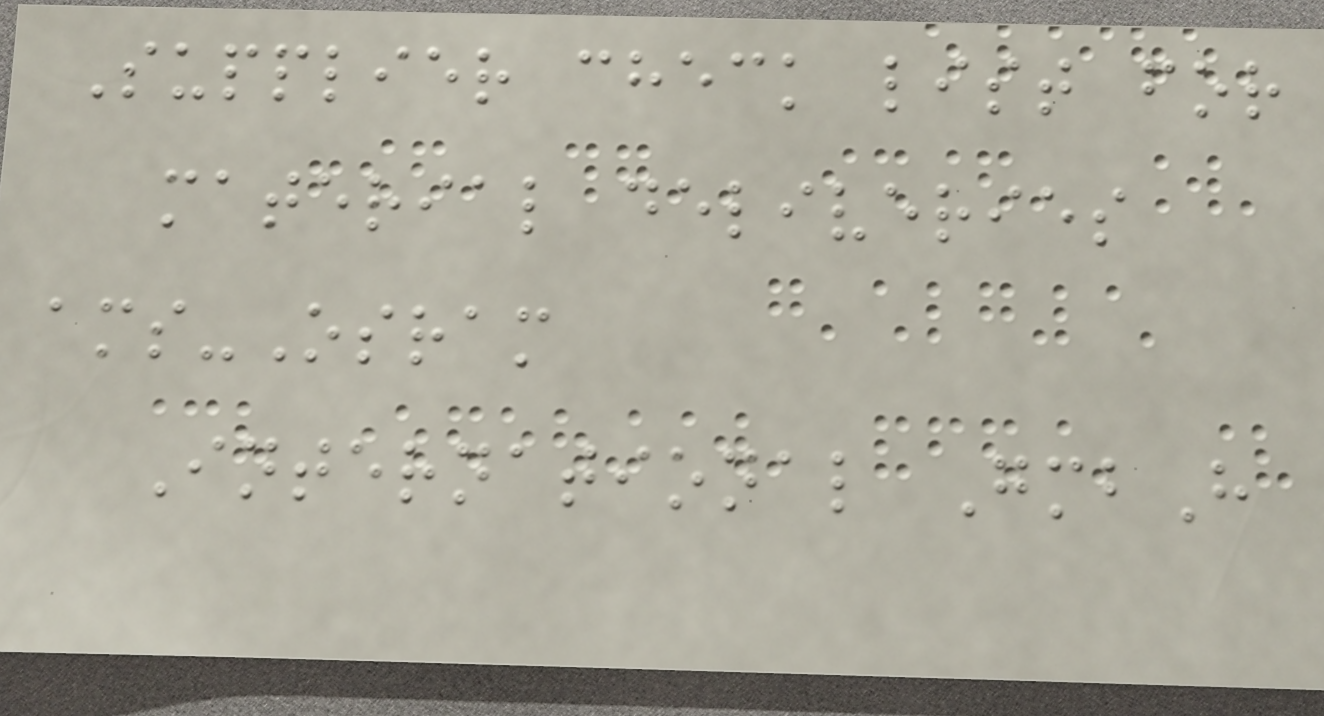Supplier check list for
material deliveries
ams-Osram
International GmbH
